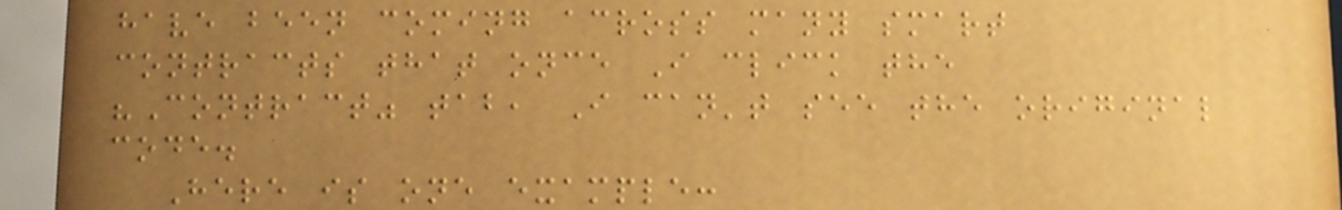have been coming across many smart
contracts that once I click the
"Contract" tab, I can't see the original
code.
Here is one example:
